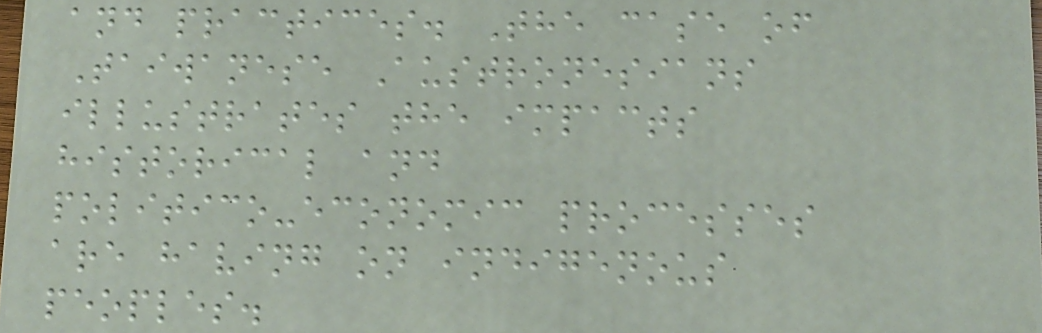and practices. The case of
Taiwanese Austronesians
illustrates the impacts
historical and
politico-economic processes
are having on indigenous
peoples.
